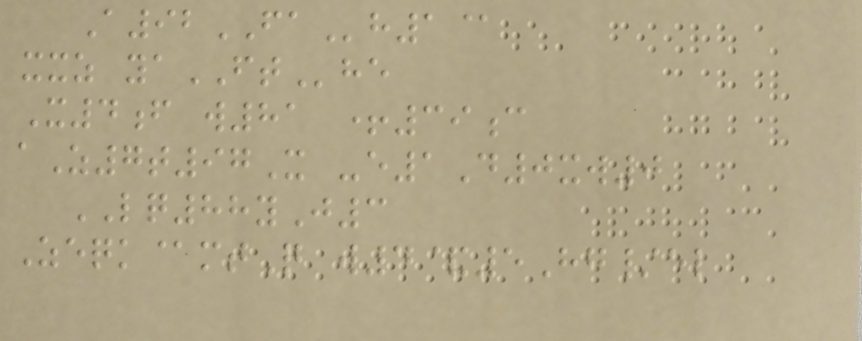A92FAh1@
xxz yaFThe
X4f w81 +39c
aZ7t97X -e1D0xw0
LQ88yJ3
Zeqk@mtQ w4&5Hg/el
